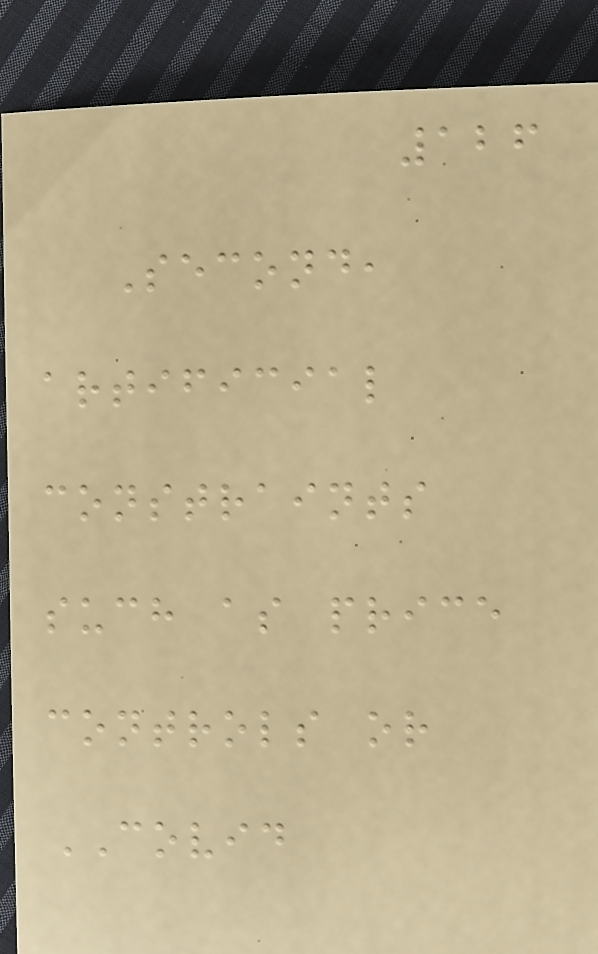126
Second,
artificial
constraints
such as price
controls or
COVID
